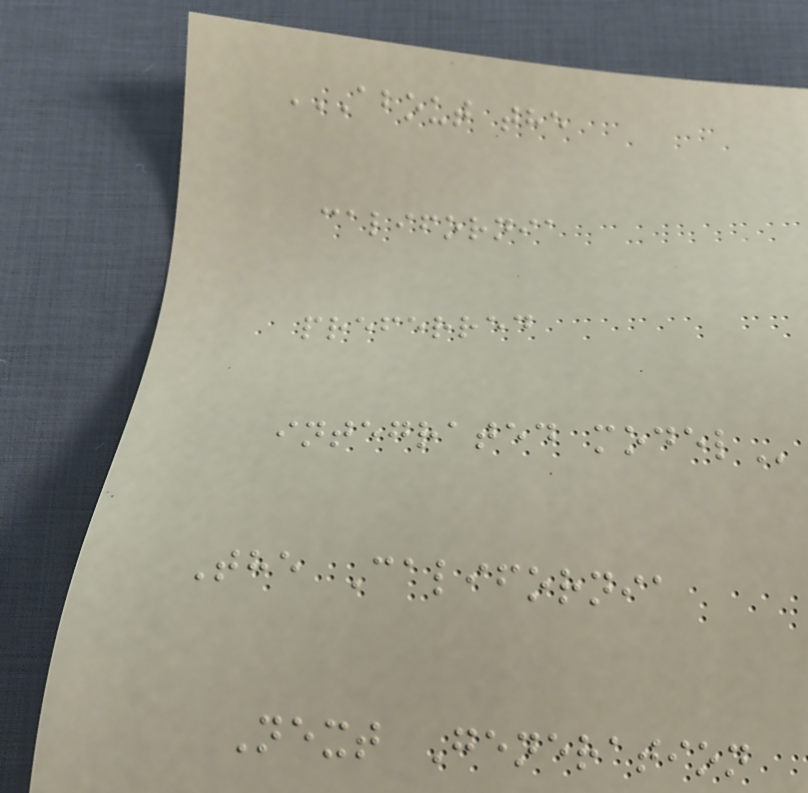ABOUT THE
CALIFORNIA
PREFERRED
INTEGRATED MODEL
The California
Next Generation
